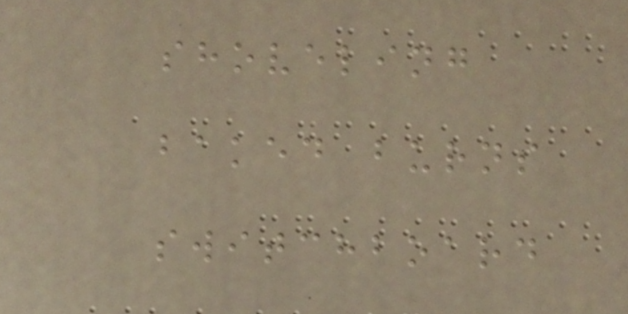shoveling
baked burns
switchboard
